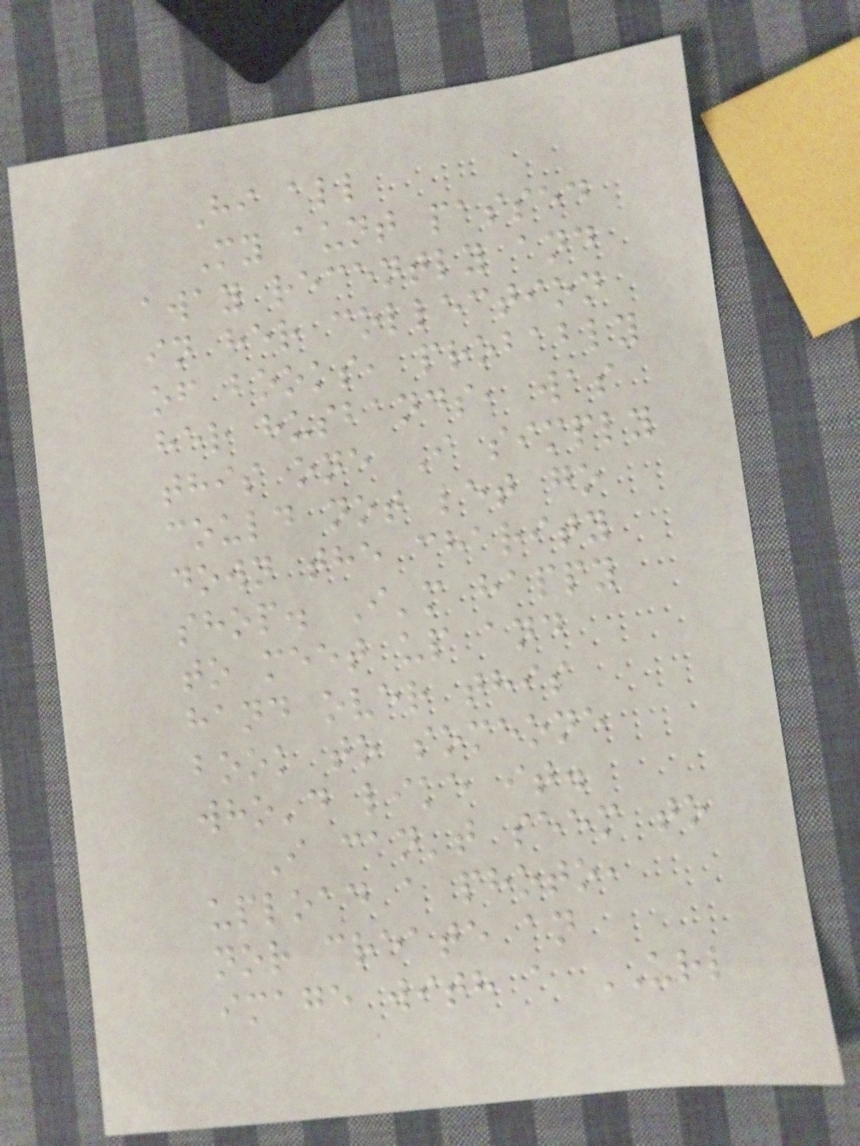Hi all
My aunt passed
away recently and
in her collection
of books, probably
her husbands, was
this one I simply
could not let go
down the charity
shop. I'm happy
to meet up and
hand over this
book to someone
who'd like it.
I can't seem to
upload a photo,
nor create an
image with a URL
